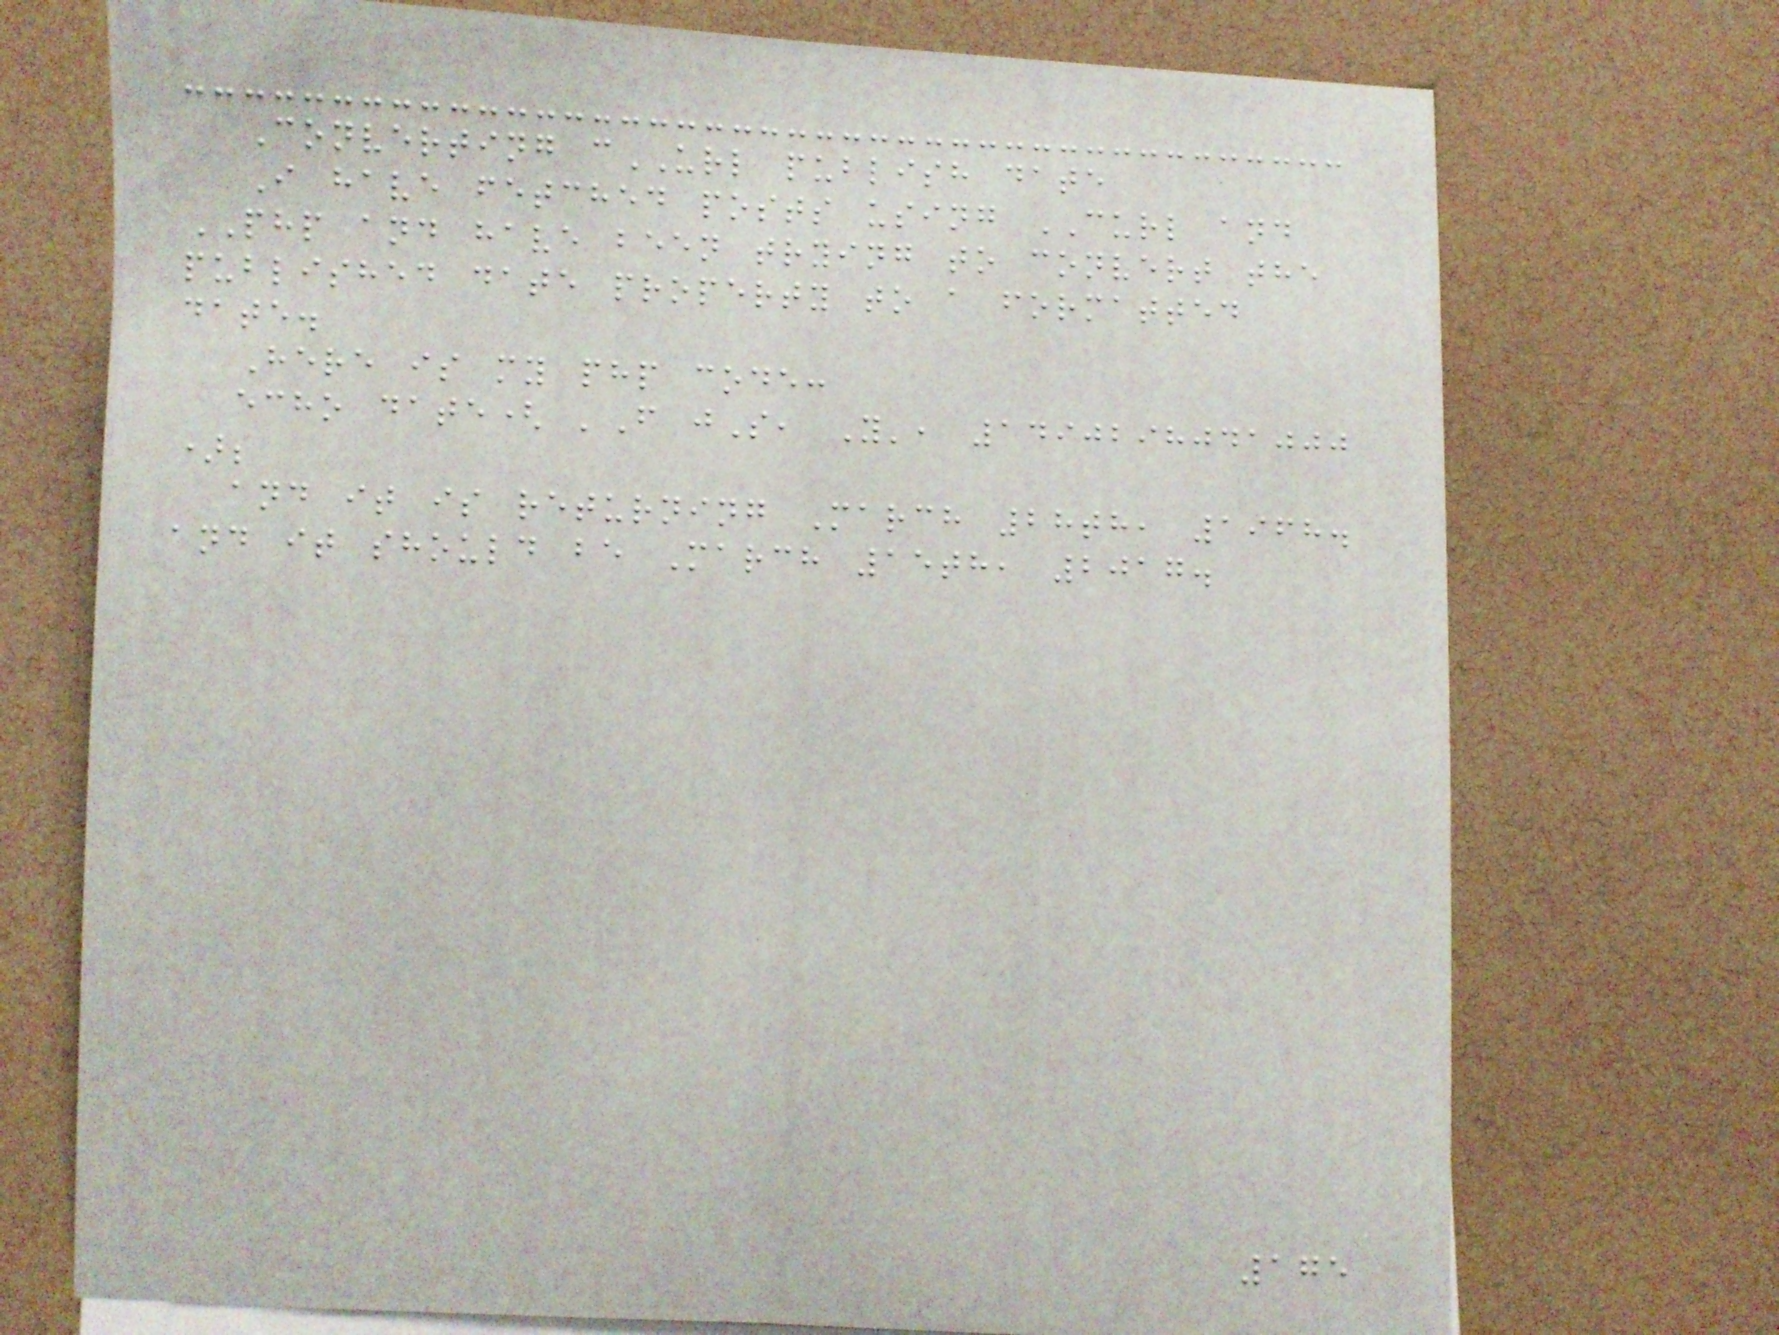Converting cURL publish date
I have fetched posts using CURL and
PHP and have been trying to convert the
published date property to a formatted
date.
Here is my php code:
echo date( 'F jS, Y', 1490298041000
);
and it is returning March 28th, 1968.
and it should be March 15th, 2017.
175
